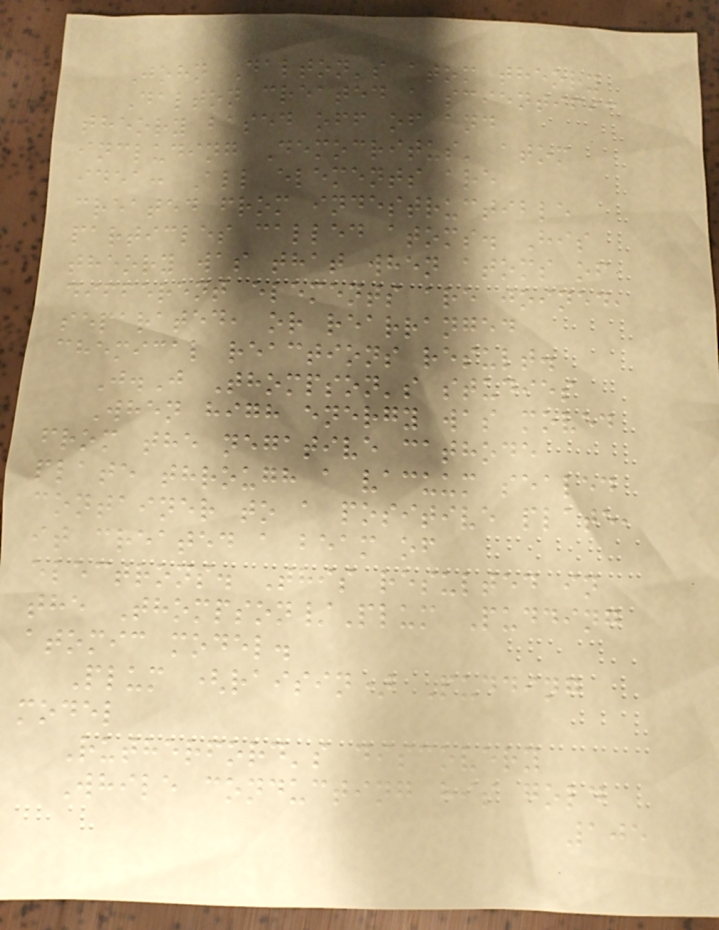John Dalton's atom theory
Dalton created a scientific
theory based off of and
including Democritus' atom
idea: All elements are
created from indestructible
particles called atoms. His
theory was that when atoms of
different elements are joined,
separated, or rearranged
chemical reactions result.
J.J Thompson's studies
When high energy was moved
from the negative cathode
plate through a vacuum sealed
container to a positive plate,
it created a beam of
electrons. This resulted in
the Thompson/Plum Pudding
atomic model.
Plum (raisin) Pudding
model
Rutherford's discovery
While conducting his gold
105
